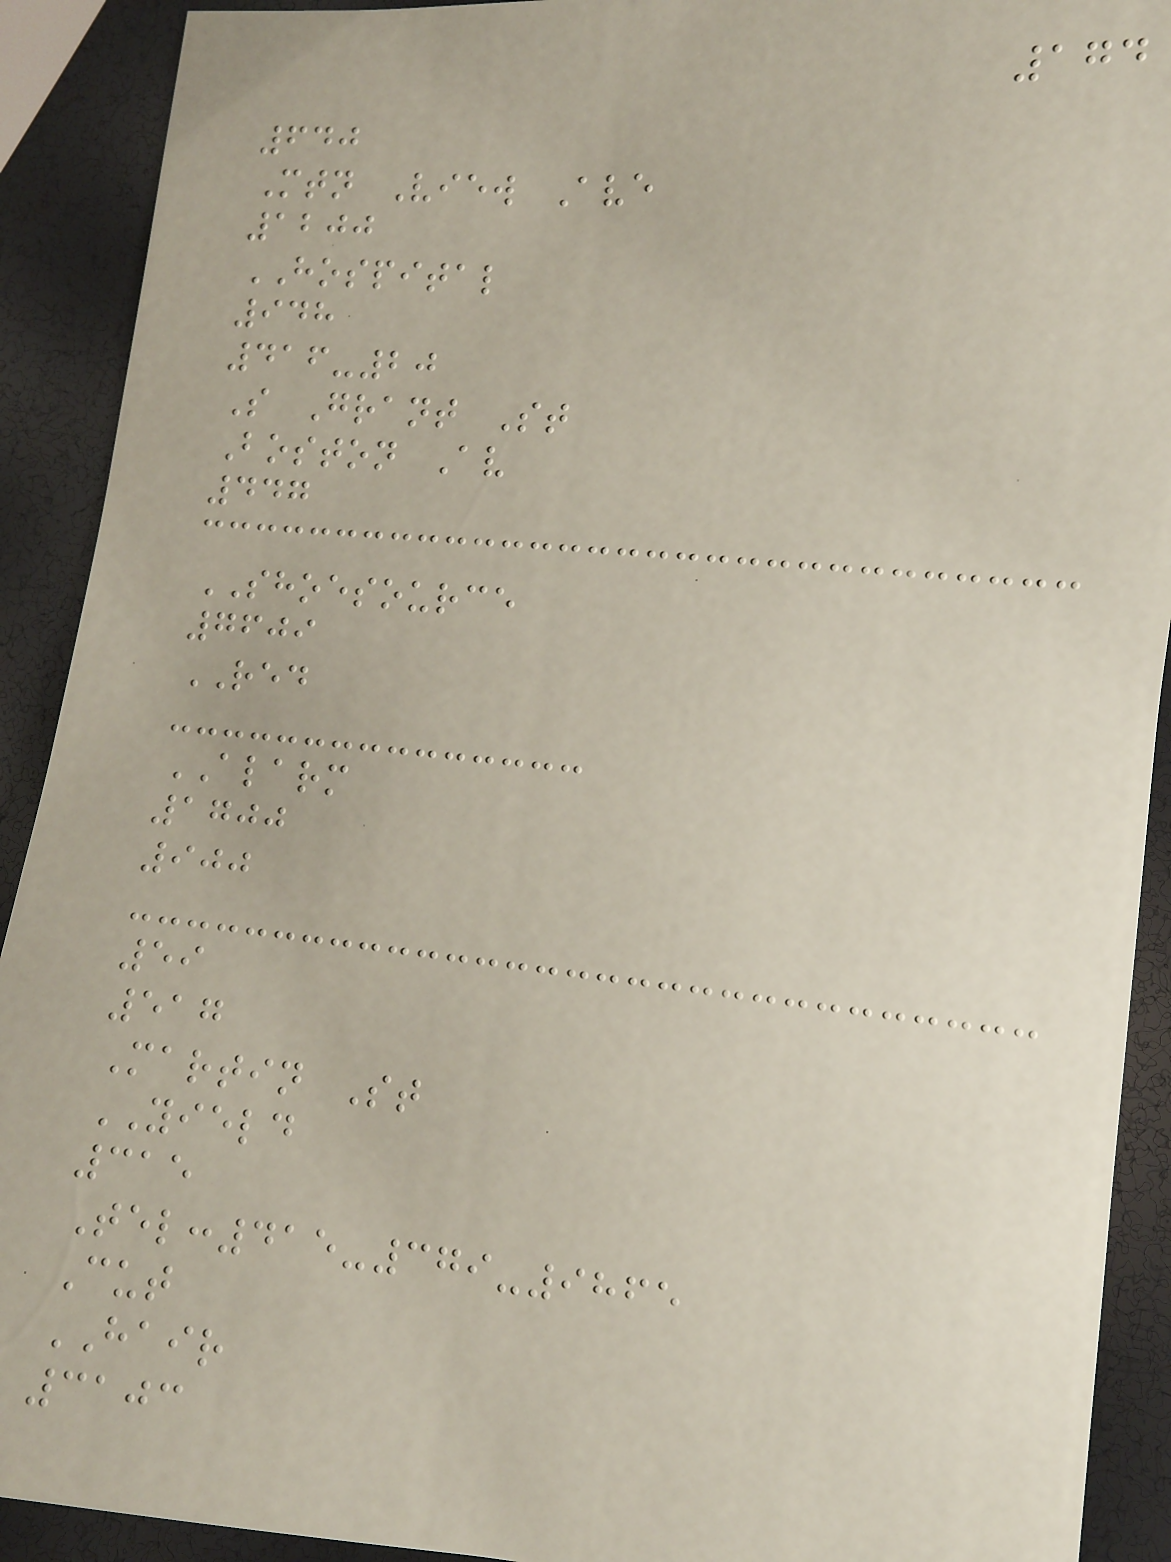174
640
Mtn View Ave
1200
HOSPITAL
948
416-20
S Grant St
Boston Av
447
SHOESOURCE
7609
RED
ALARM
1700
900
59
517
Martin St
YIELD
315
Tel:415-379-9865
Cut
HAIR
3103
